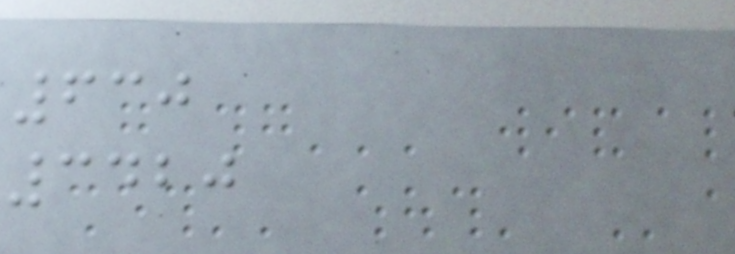630
3420
